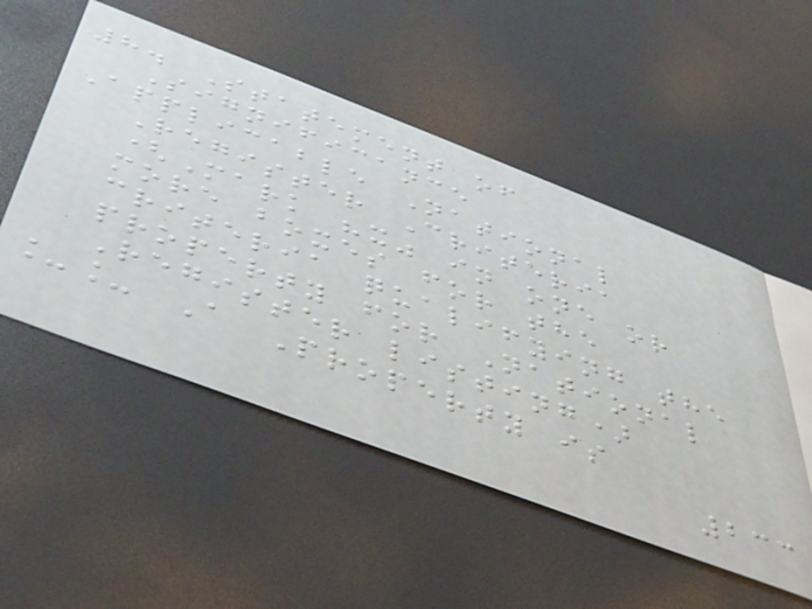8. Statement of
Significance
Applicable National
Register Criteria
(Mark "x" in one or
more boxes for the
criteria qualifying the
property for National
Register listing)
__ A Property is
233
